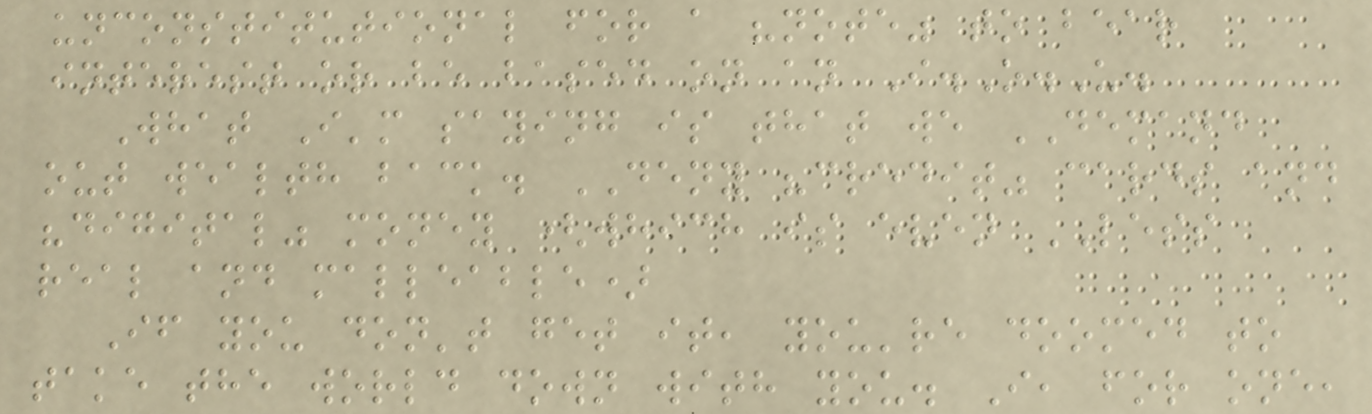unconstitutional for a "note" to bear
interest or be based on an I.O.U.
What I'm saying is that we DEMAND
out wealth back. DENY "credit" cards and
"digital" money (which is even LESS
real and malleable)
If you don't get it, you're doomed to
take the world down with you. I, for one,
